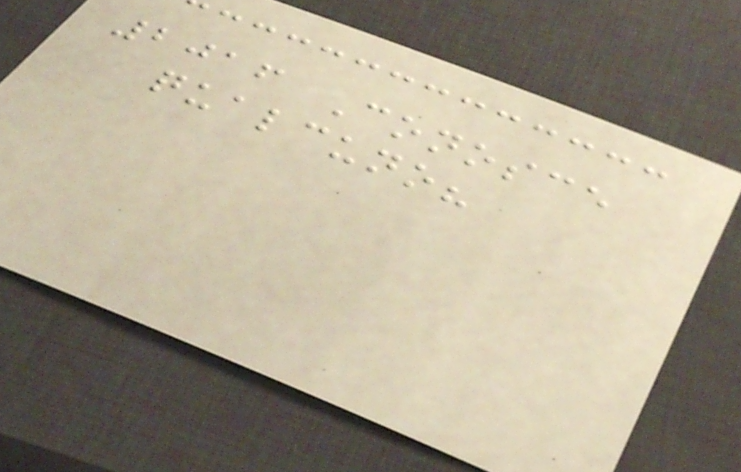2016 Conosce
qualcuno?
